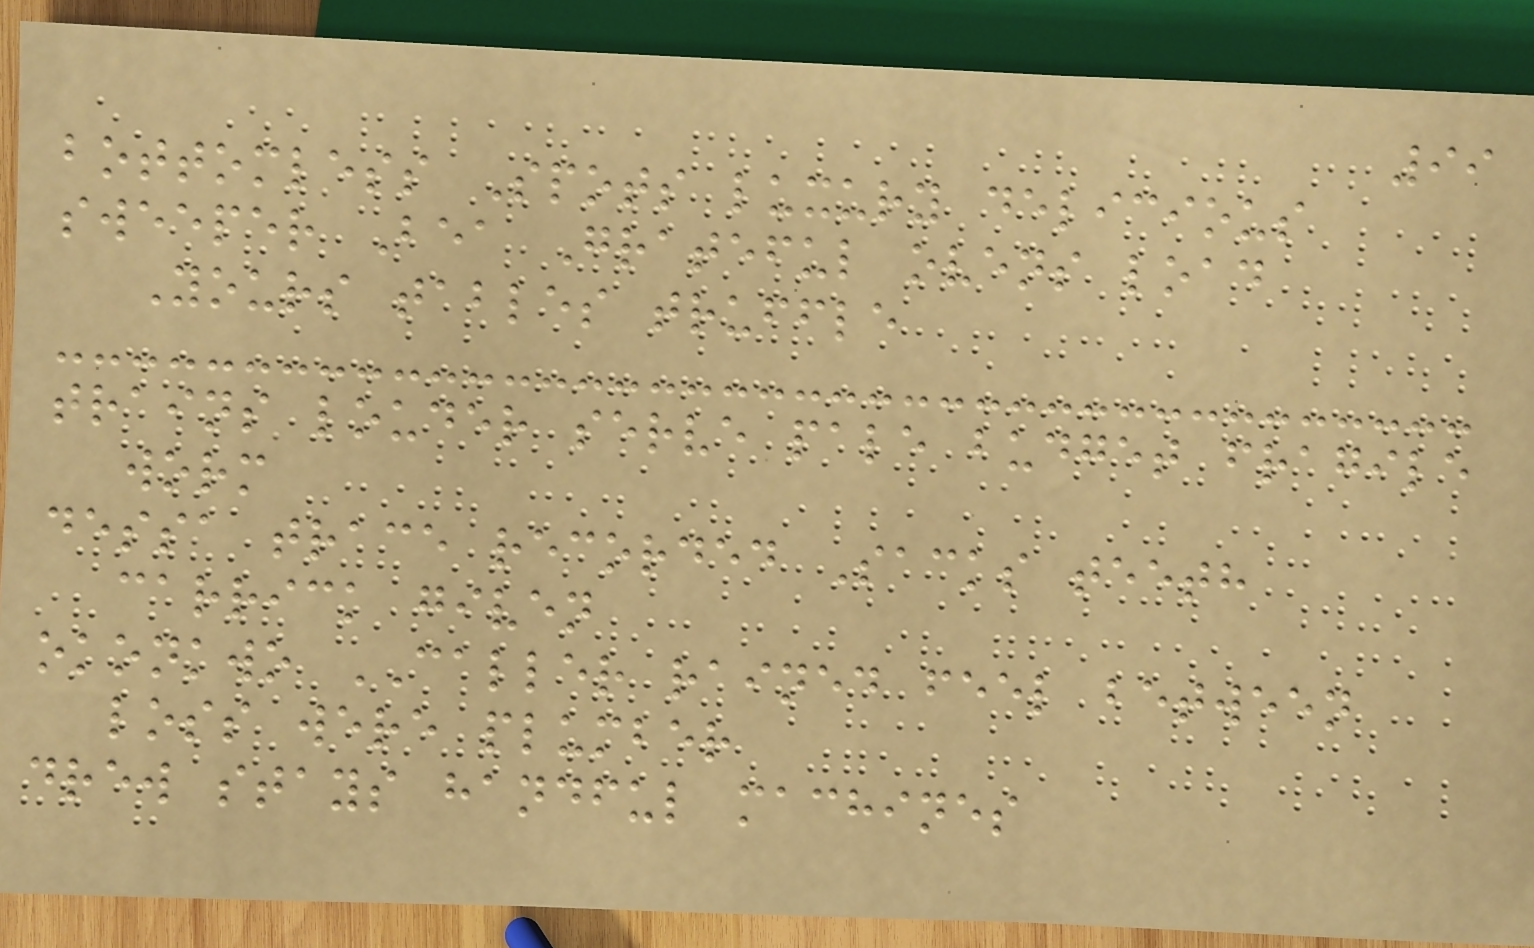99
bottomless Spots luxury delicious
sweeper Bea Grateful ovens load
Yours tables truffle
trains louder serve pale budget fragile
worm
dessa trace recorded Sacks teeth
carrick given
okonkwo CALLER rained feel between
loss were plumber
drew stays handful machines
